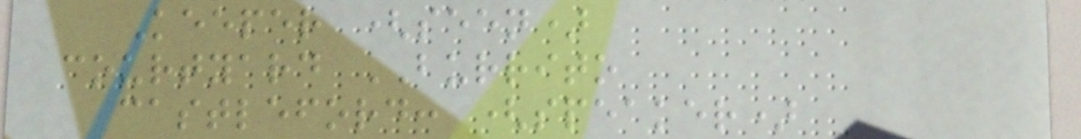Keeper (seen)
courtyard BURRITO
castleford: (speaker)
